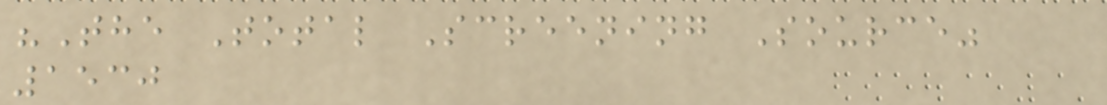"The Total Screening Source"
1530
